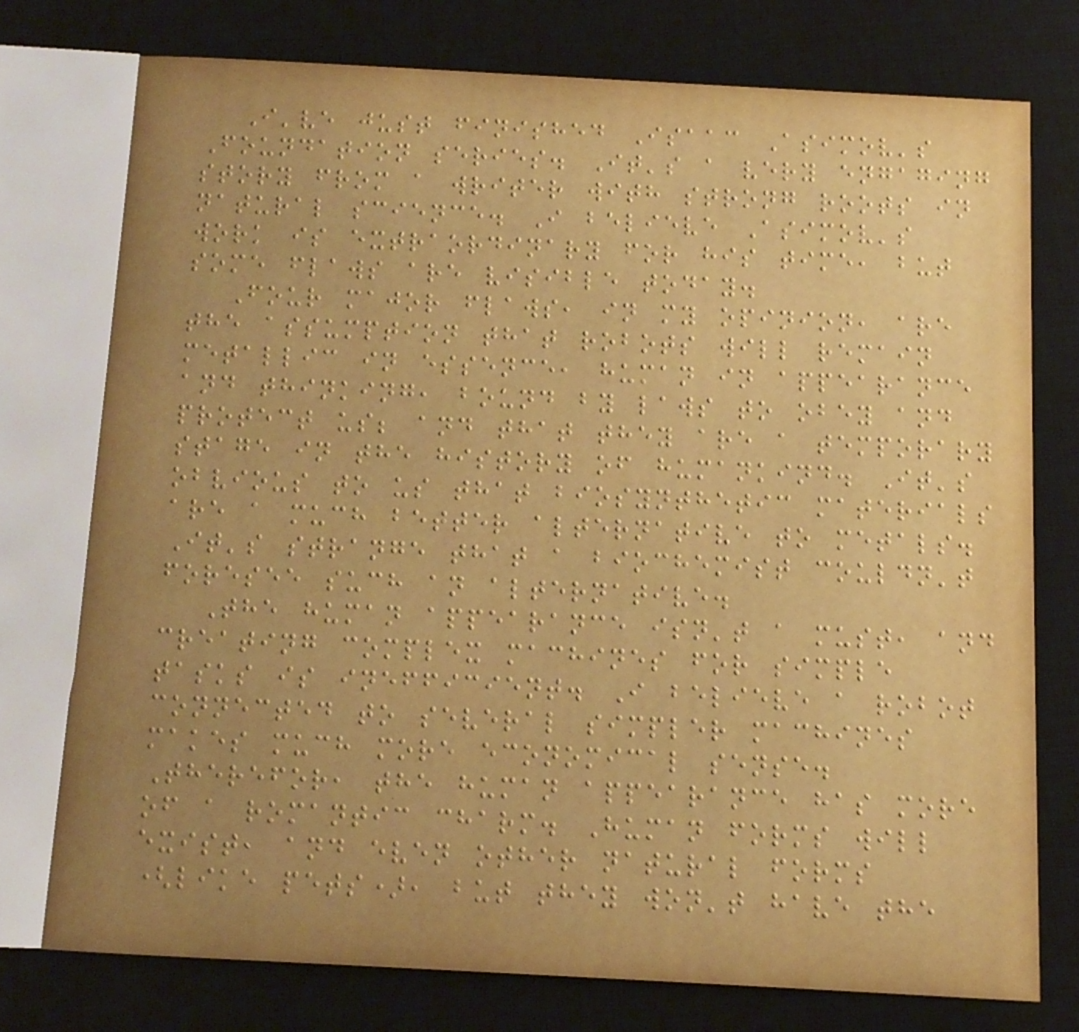I've just finished Isaac Asimov's
Foundation series. It's a very engaging
story from a writer with strong roots in
natural science. I believe Asimov's
work is extraordinary for his time, but
some flaws are visible today.
Four major flaws, in my opinion, are
the assumption that robots will remain
metallic in essence, human in appearance
and thinking, bound by laws to obey and
protect us; and that they are a temporary
stage in the history of humankind. It's
obvious to us that biosynthetic materials
are a much better alternative to metals.
It's strange that a biochemist couldn't
foresee such an alternative.
The human appearance isn't a must, and
creating complex machines for simple
tasks is inefficient. I believe a robot
connected to several simpler machines
makes much more economical sense.
Therefor, the human appearance has more
of a romantic charm. Human forms will
exist, and even other natural forms
(like pets), but they won't have the
